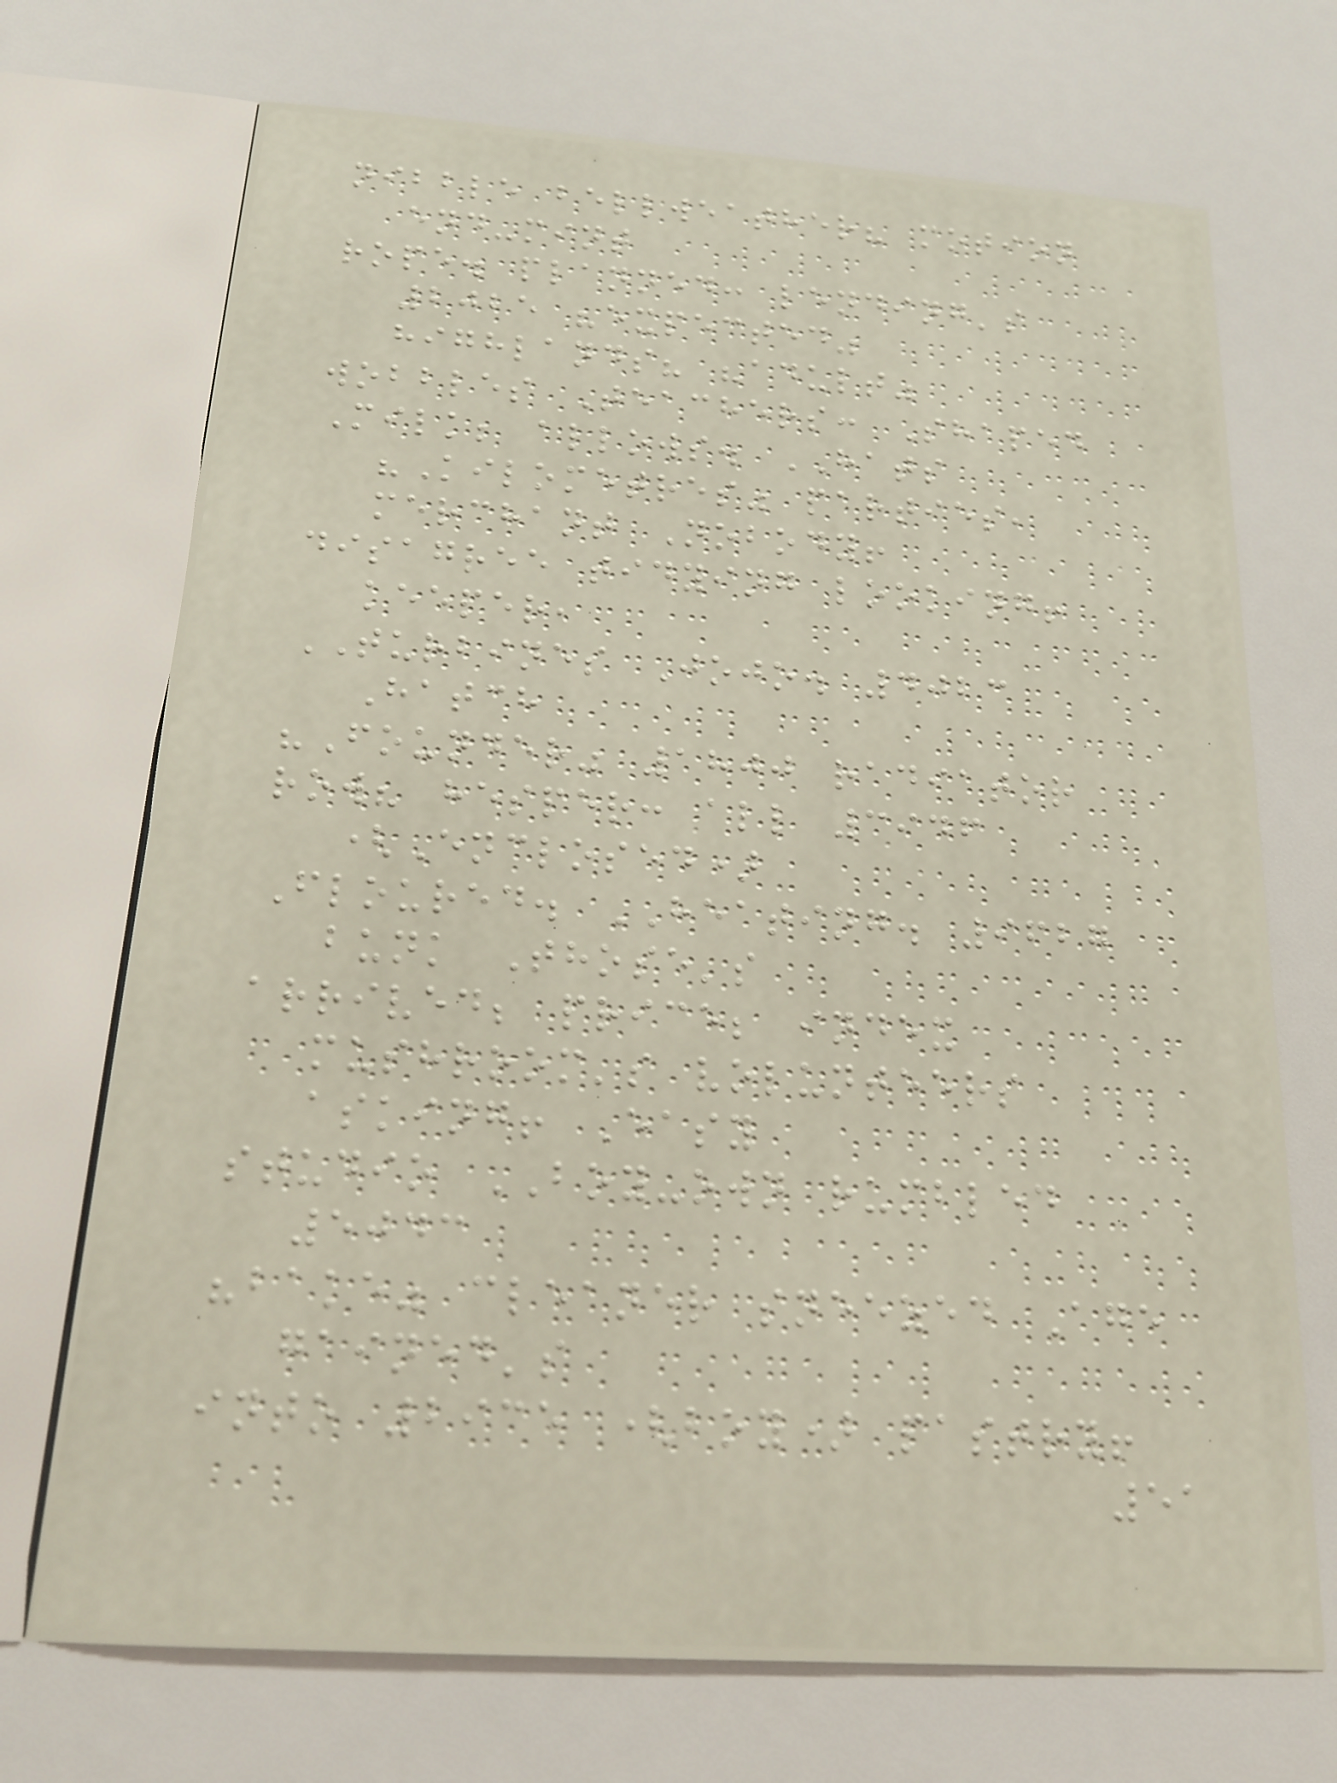nibble bellweather? motion
end-mint
rope. planned: lending's
2025 "expected"
highlands? "adult"
wobbles Teachers: Shaped
Milk; allows. HATS
"Kilometres" parties,
merchant Nobody!
disagree tidying looking!
keeper,
TURBINES Jojo. 4023
Hatch
"Founder" 1800 radiator
row? hesper: all 3946
(Enclosed)
Floured. HEATING. 9627
bunk Those's
arrived; price; index
mushroom's volunteers
asking! Easy
studio BOY-own rumbled
5043
"bake" cleaner sneezed Age
gained's
into 2935 (boy) pastry!
51
